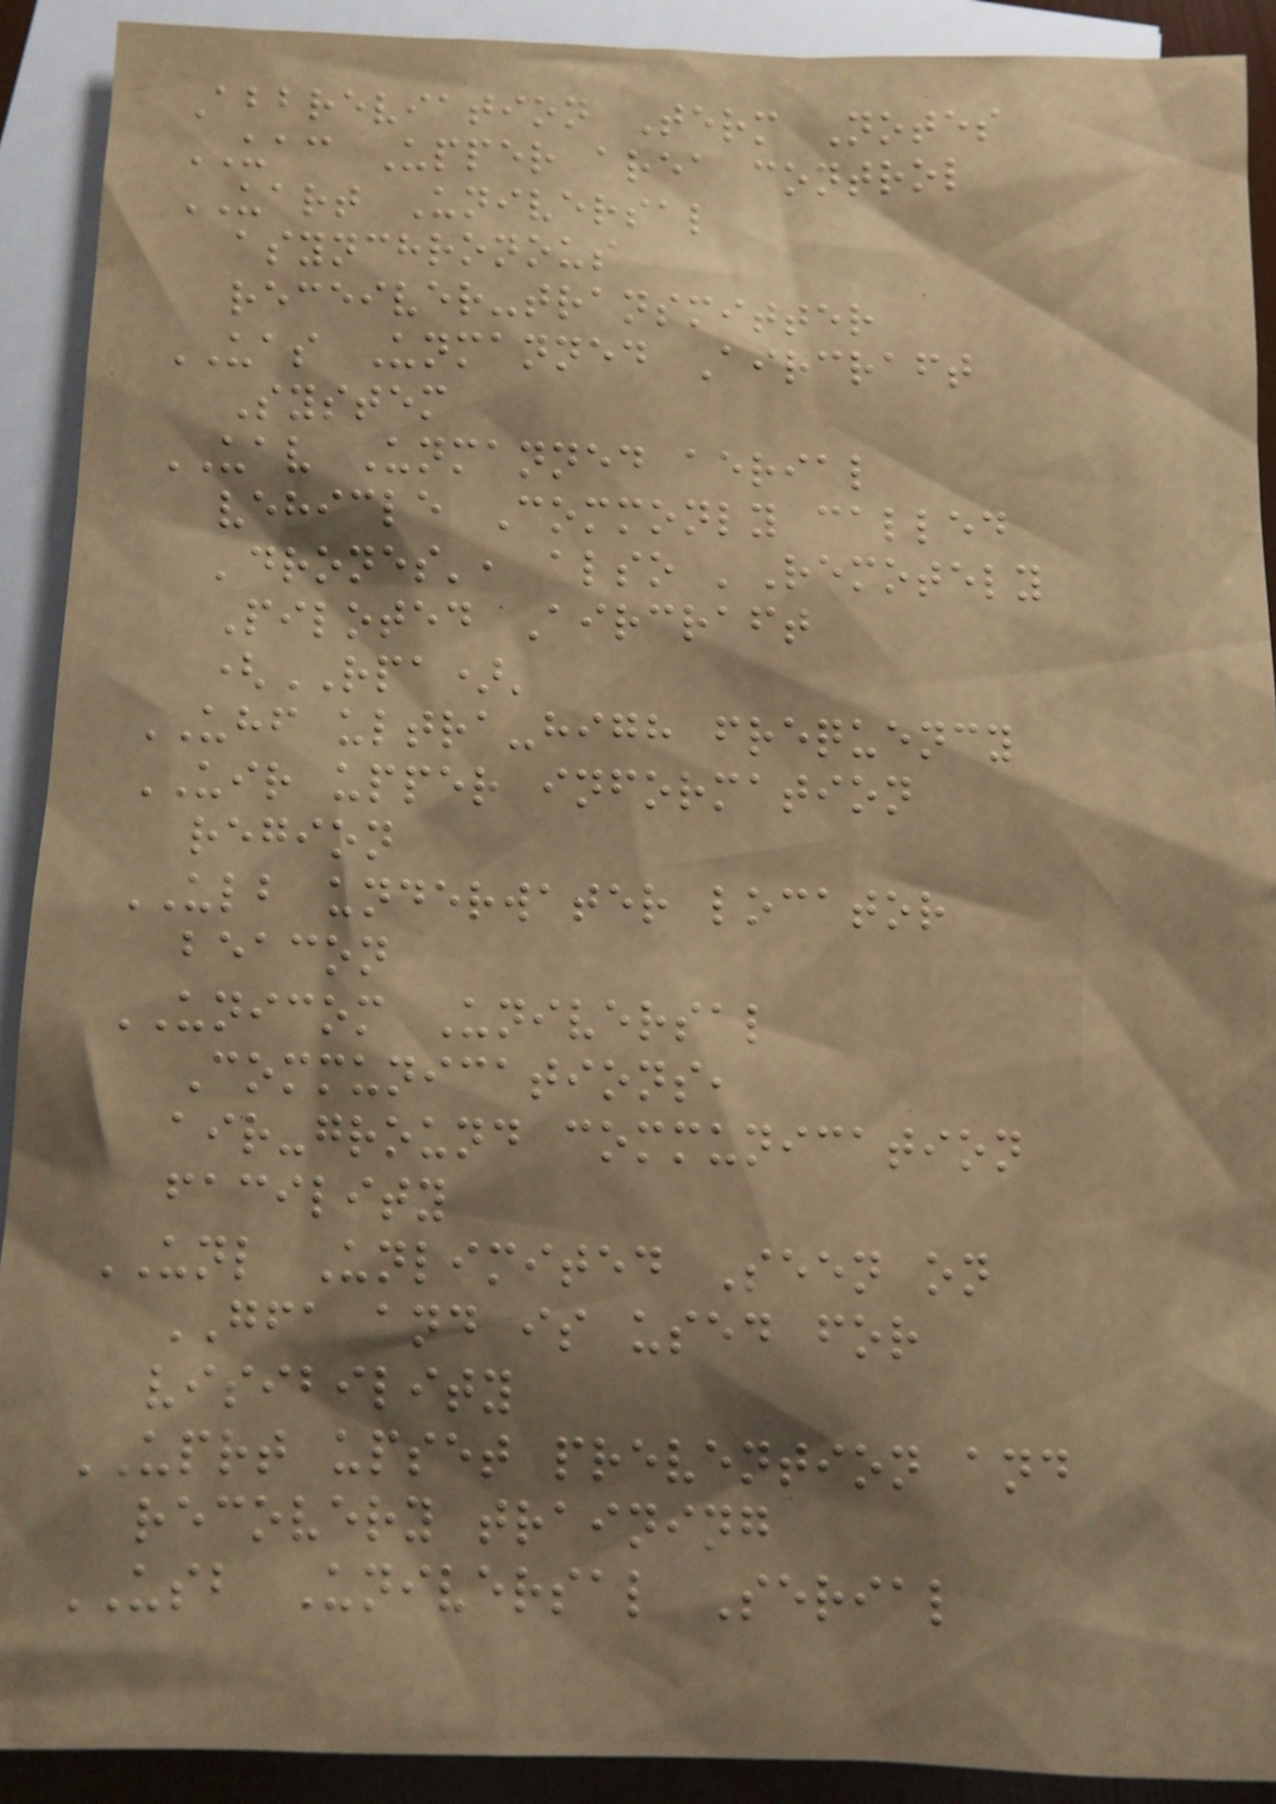Abbreviation Term Notes
UAC Upper area control
UART Universal
asynchronous
receiver-transmitter
UAS Unmanned Aircraft
System
UAV Unmanned aerial
vehicle Commonly called
'drones', also 'Remotely
Piloted Aircraft
(RPA)'
UHF ultra-high frequency
UIR upper information
region
ULB underwater locator
beacon
UNICOM Universal
Communications,
air-ground communication
facility
UNL Unlimited Seen on
GFA and is used for
visibility
UPRT upset prevention and
recovery training
USB Universal Serial
